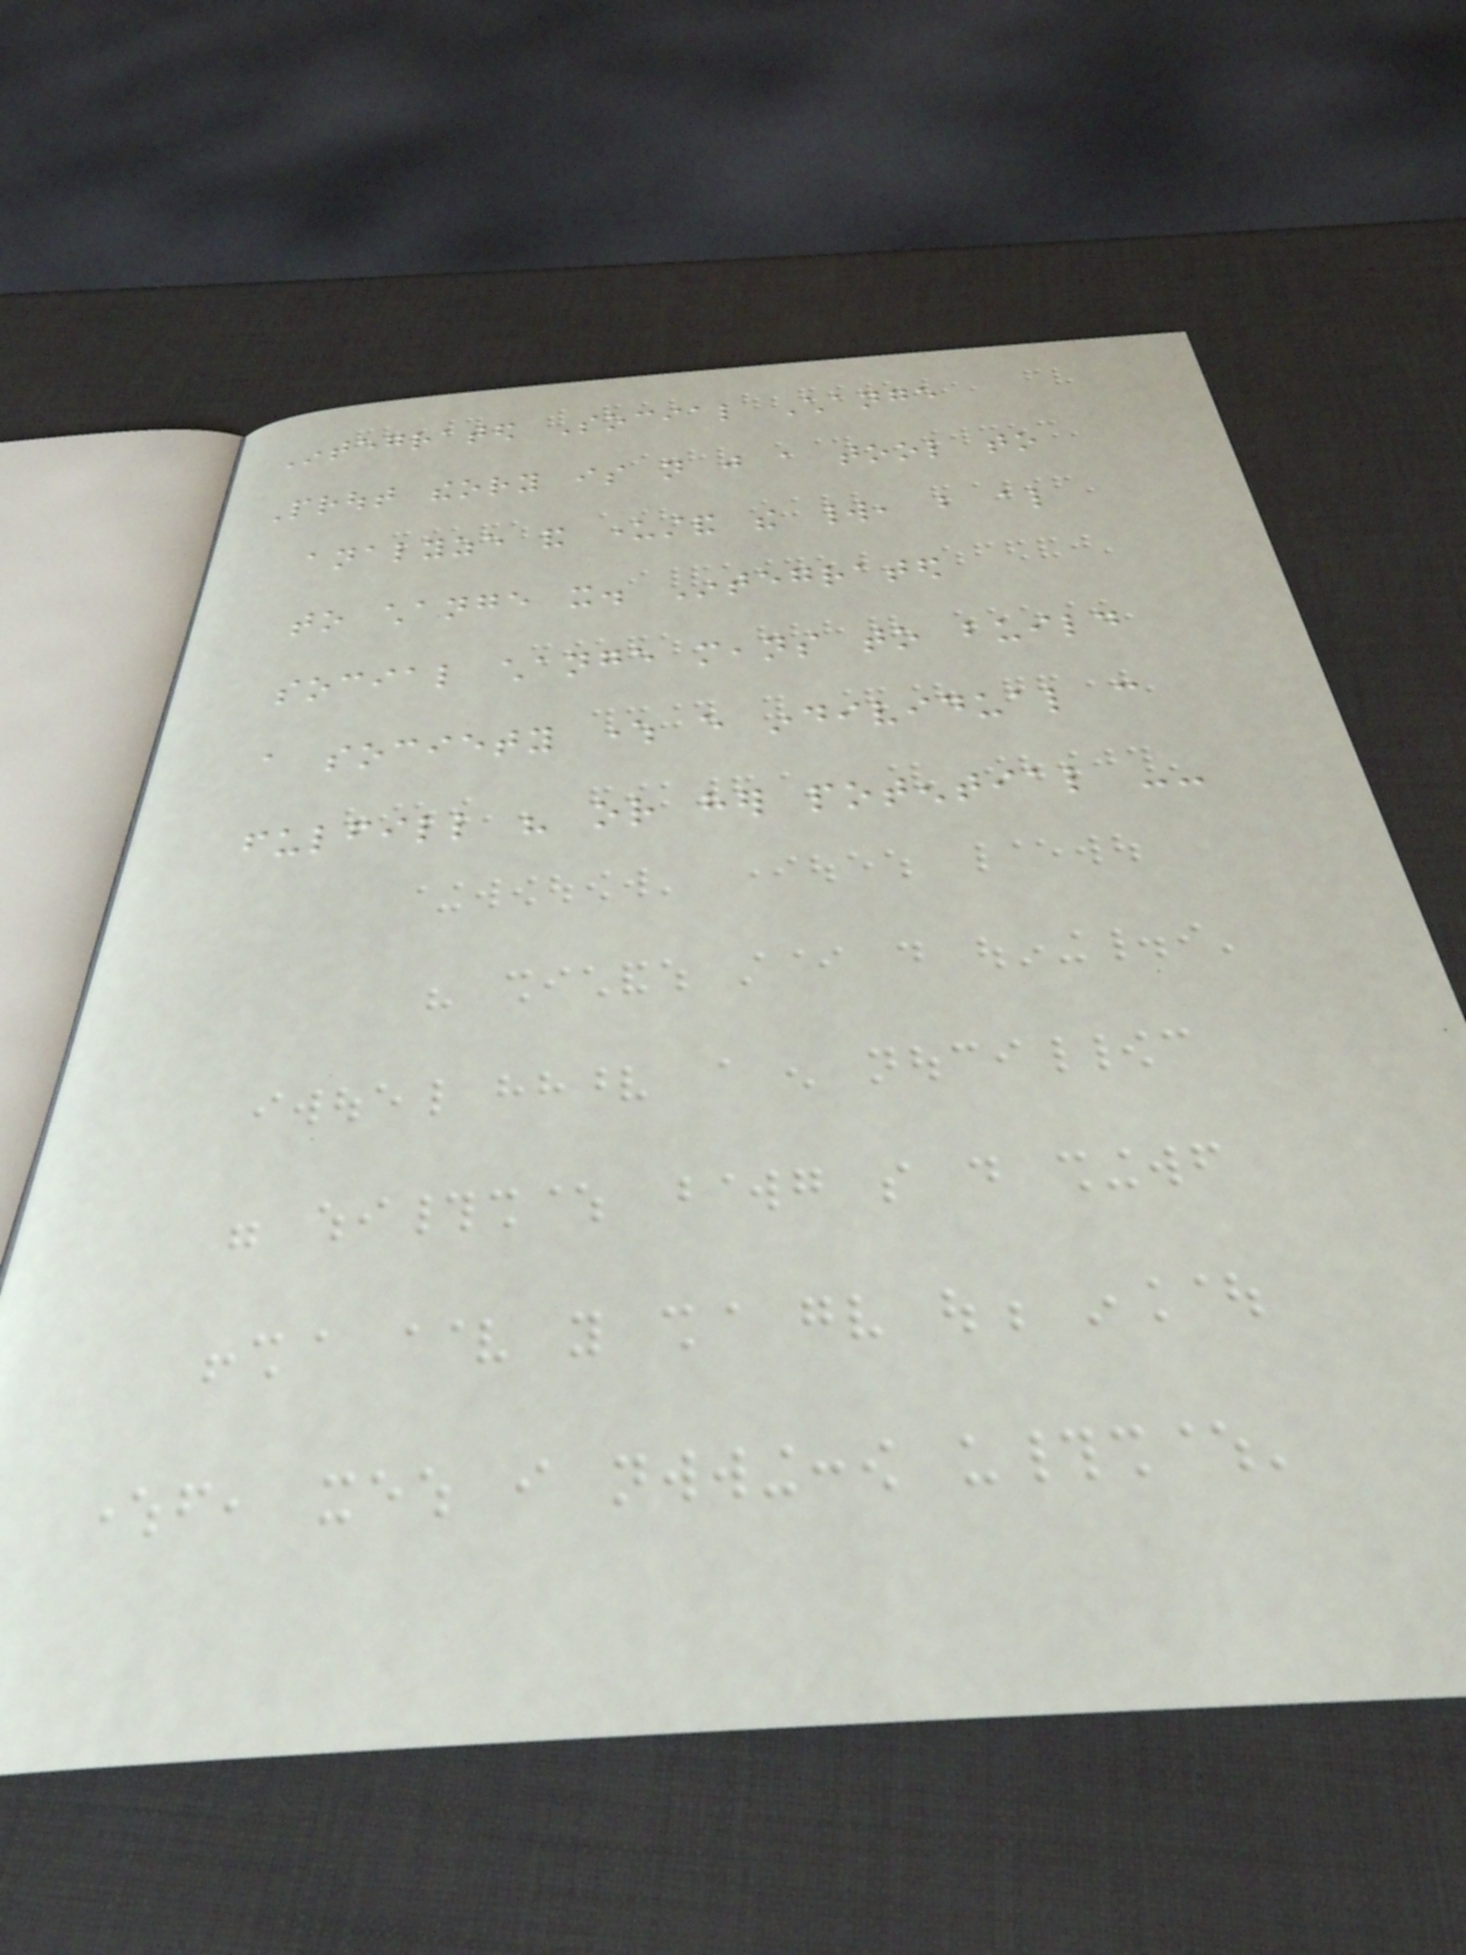Integrated Social Change
Prout theory is not just a tool to
analyze and understand the world, but also
to change it. Integrated
social change means to build
a society where every individual can
fulfill his or her potential --
